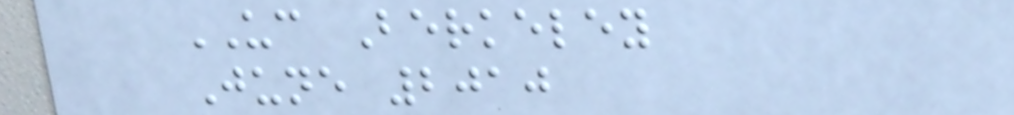UC Berkeley
June 2010
